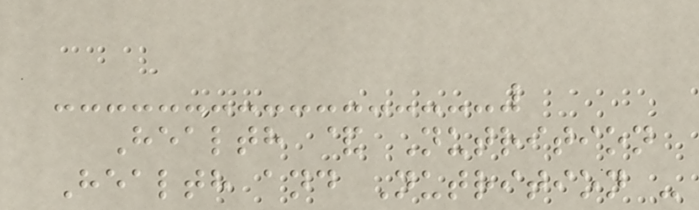Health & Nutrition
Health and Nutrition -
